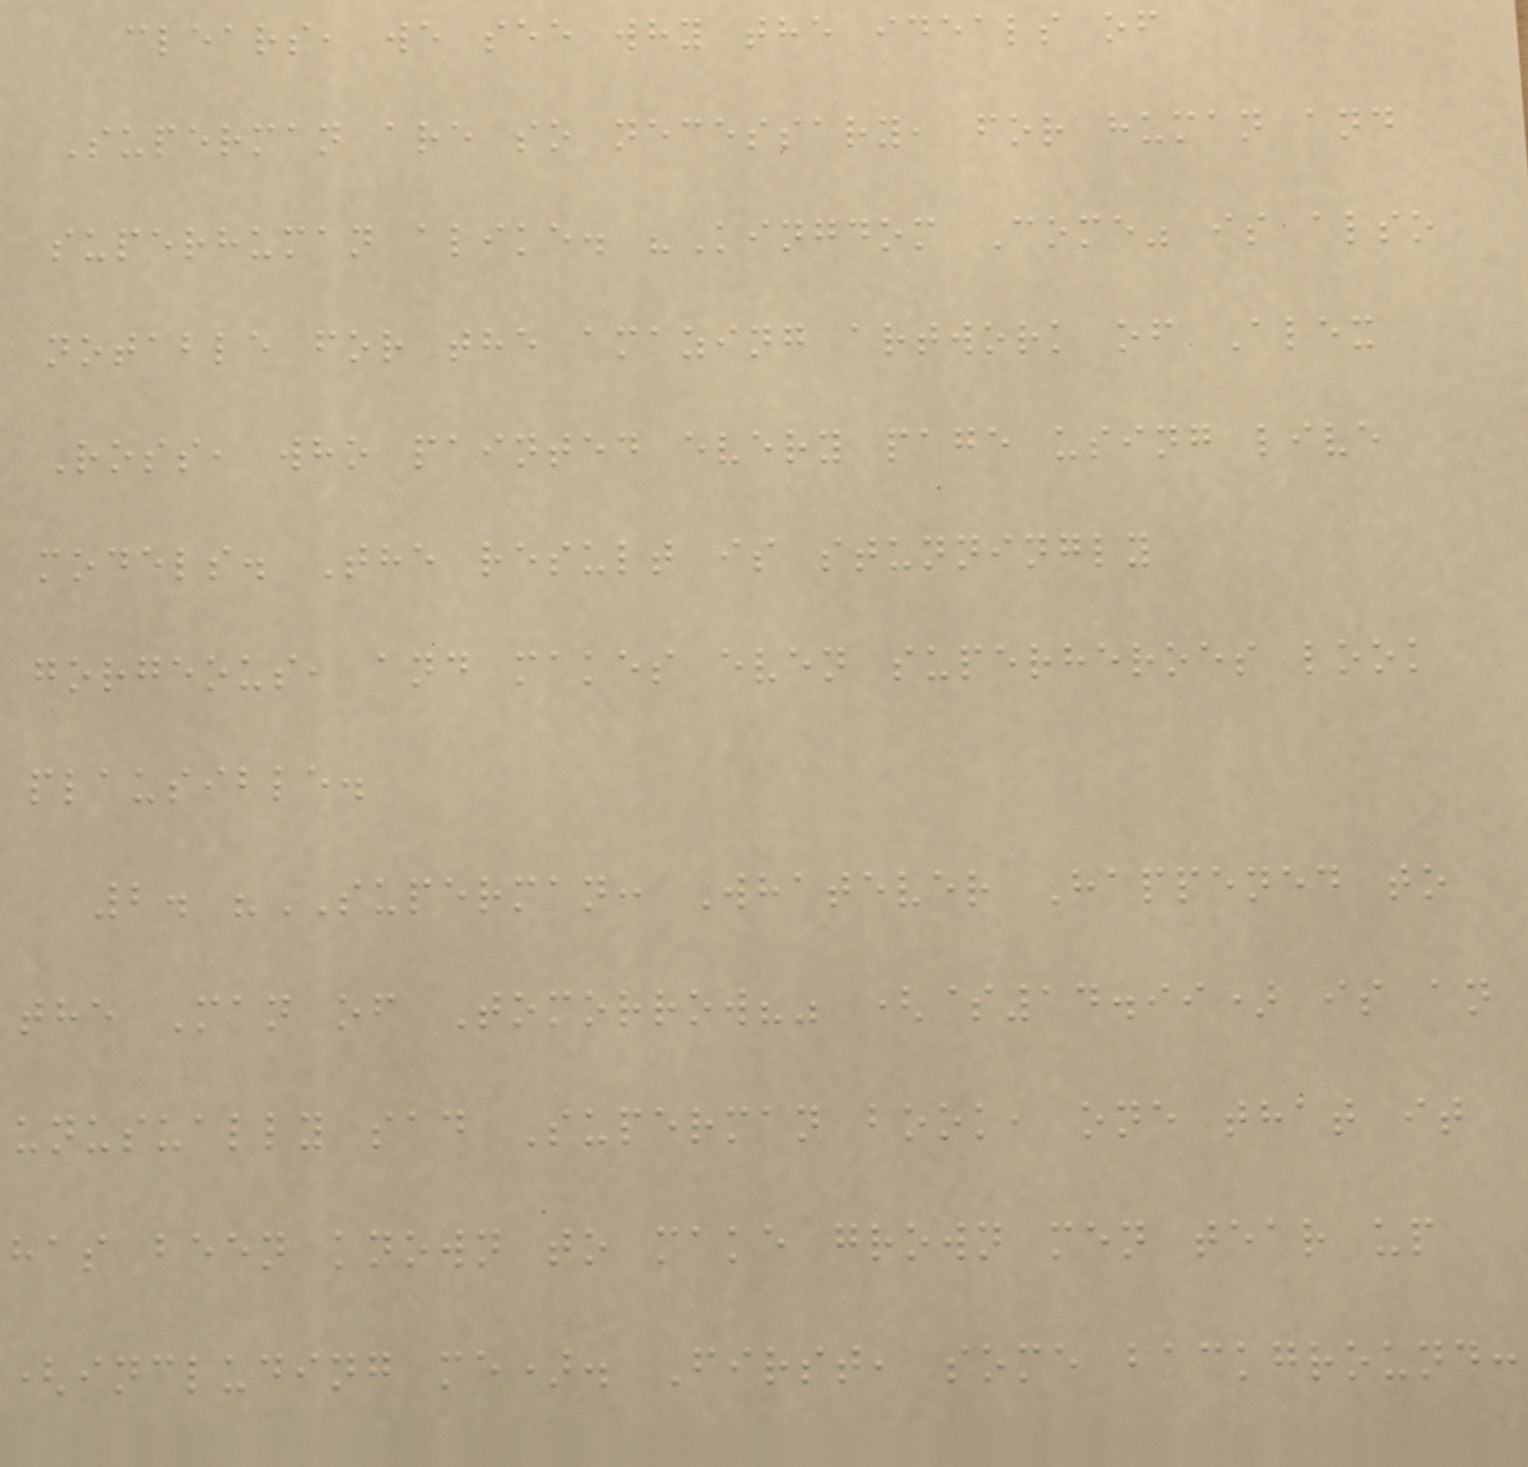clears, we see why the ideals of
Superman are so necessary, for human and
superhuman alike. "Kingdom Come" is also
notable for the amazing artwork of Alex
Ross, who painted every page using live
models. The result is stunningly
gorgeous, and makes even superheroes look
plausible.
2. "SUPERMAN: Whatever Happened to
the Man of Tomorrow?" ($14.99) is an
unusually sad Superman book, one that it
has been known to make grown men tear up
(including me). First, some background:
